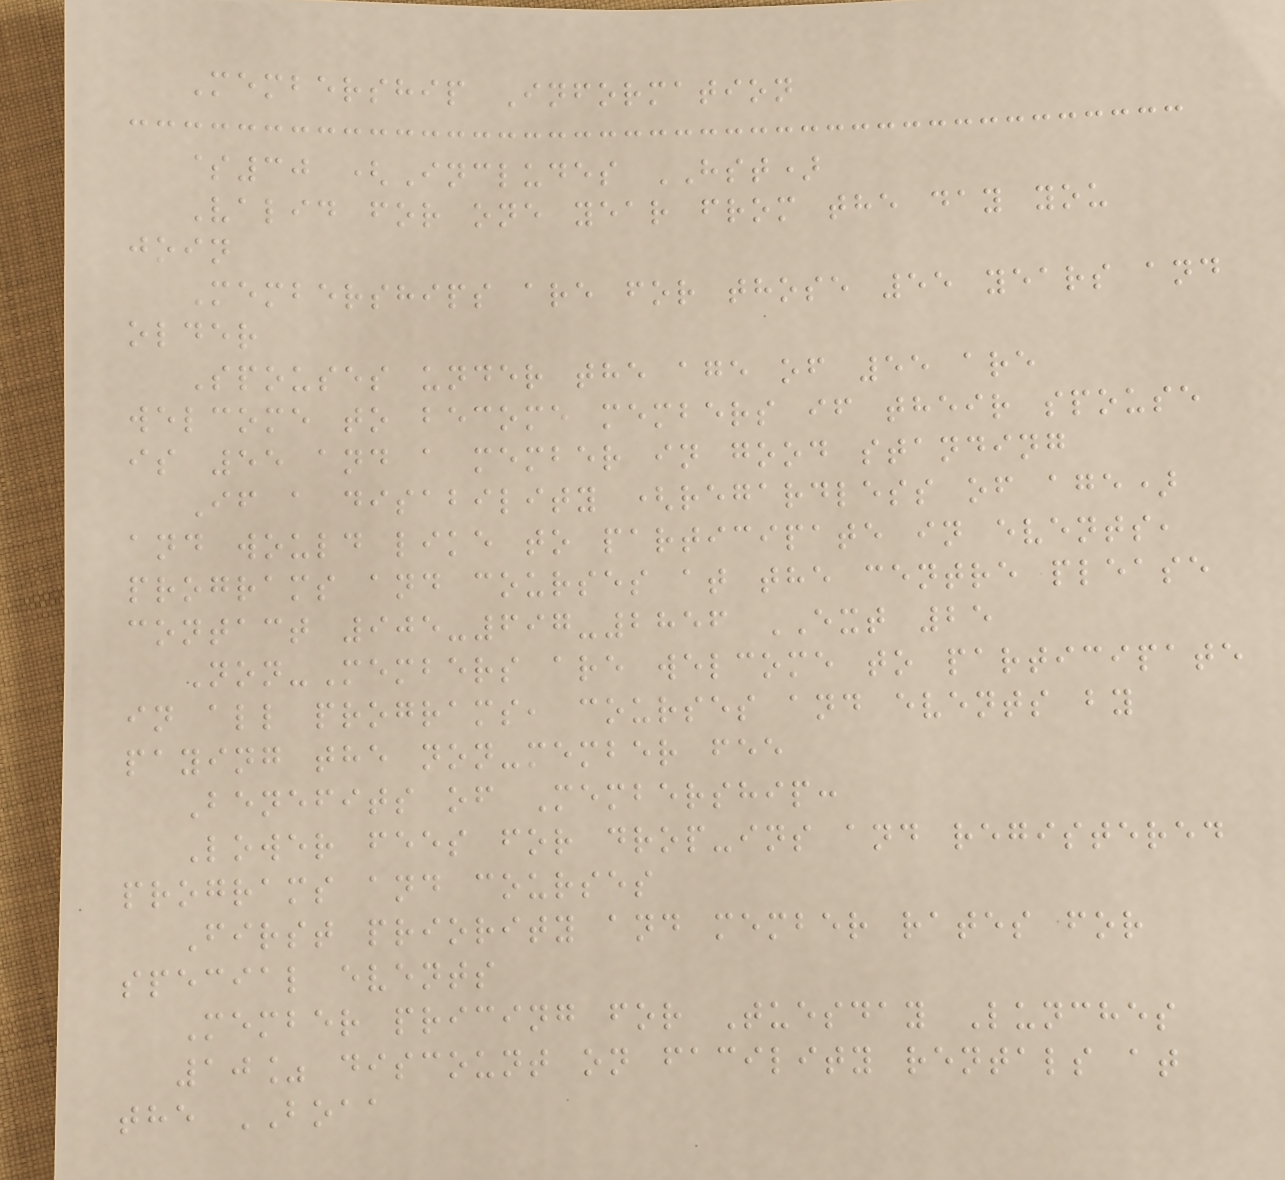Membership Information
$30 (Includes HST)
Valid for one year from the day you
join
Memberships are for those 55 years and
older
Spouses under the age of 55 are
welcome to become members if their spouse
is 55 and a member in good standing
If a disability (regardless of age)
and would like to participate in events,
programs and courses at the centre please
contact 905-697-2856 EXT 25
Non-Members are welcome to participate
in all programs, courses and events by
paying the non-member fee
Benefits of Membership:
Lower fees for drop-ins and registered
programs and courses
First priority and member rates for
special events
Member pricing for Tuesday Lunches
10% discount on facility rentals at
the BOAA
